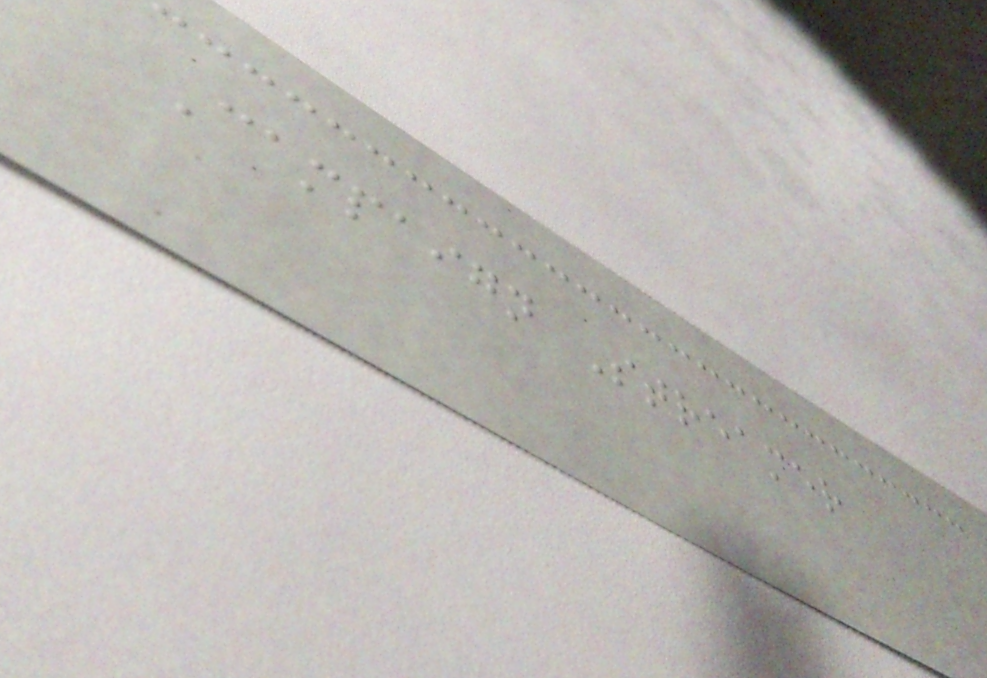Campaign Streamer
